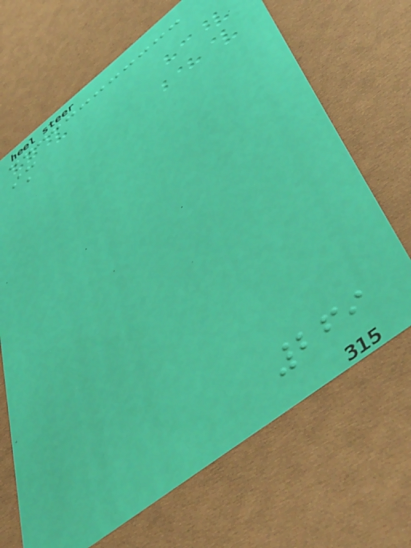im
269
